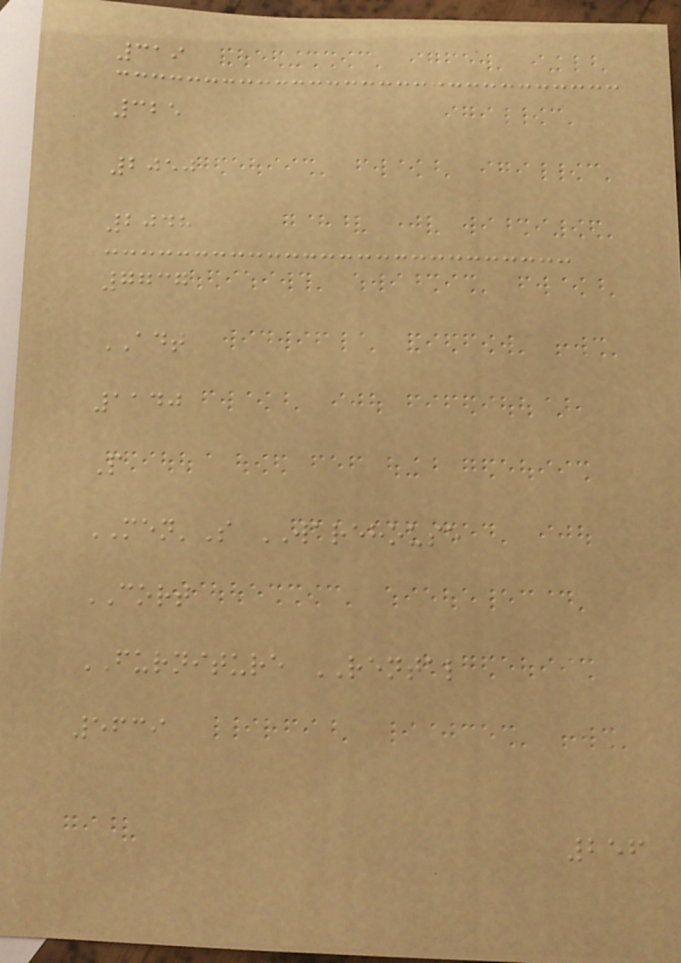319
325
2050
2048
7737
ADT
1140
P
MEN'S WAREHOUSE
CORT
FURNITURE RENTAL
5639
256
